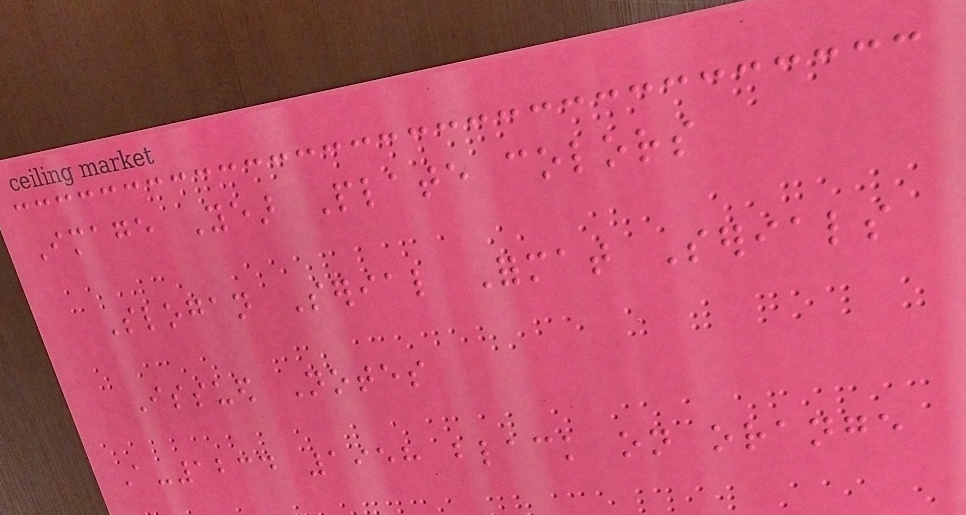Image Year Plate colors
Slogan Serial Format Serials
Issued Notes
A-1234 1958 black on orange
